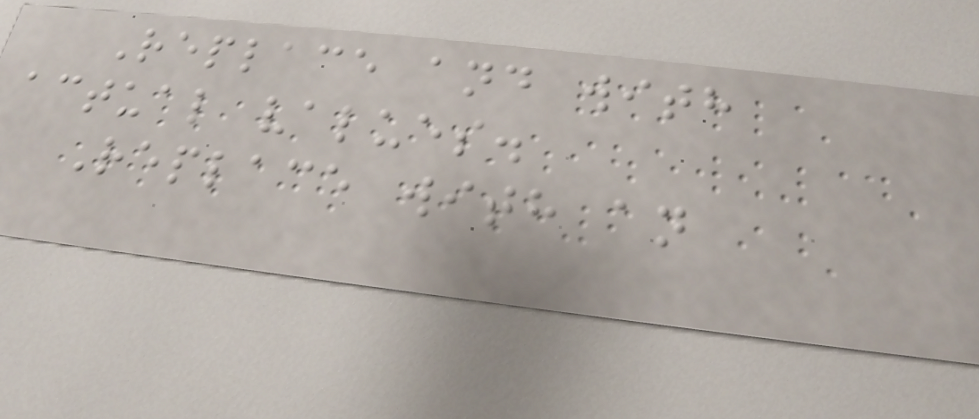Replace and with
actual values.
Replace with an
